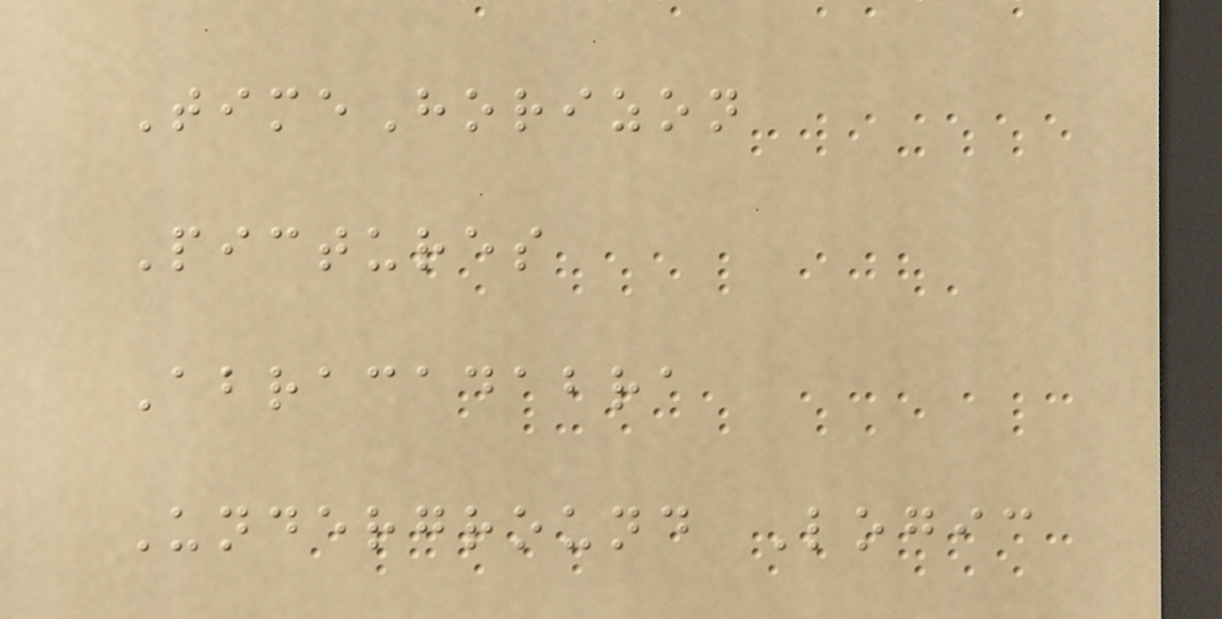TimeHorizon
Pictures
Abracadabra
Underground Logic
